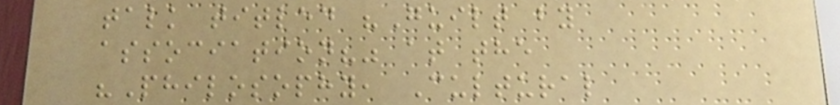talk titled "Guilt by
association?" at the
"Philosophy, Cultural
